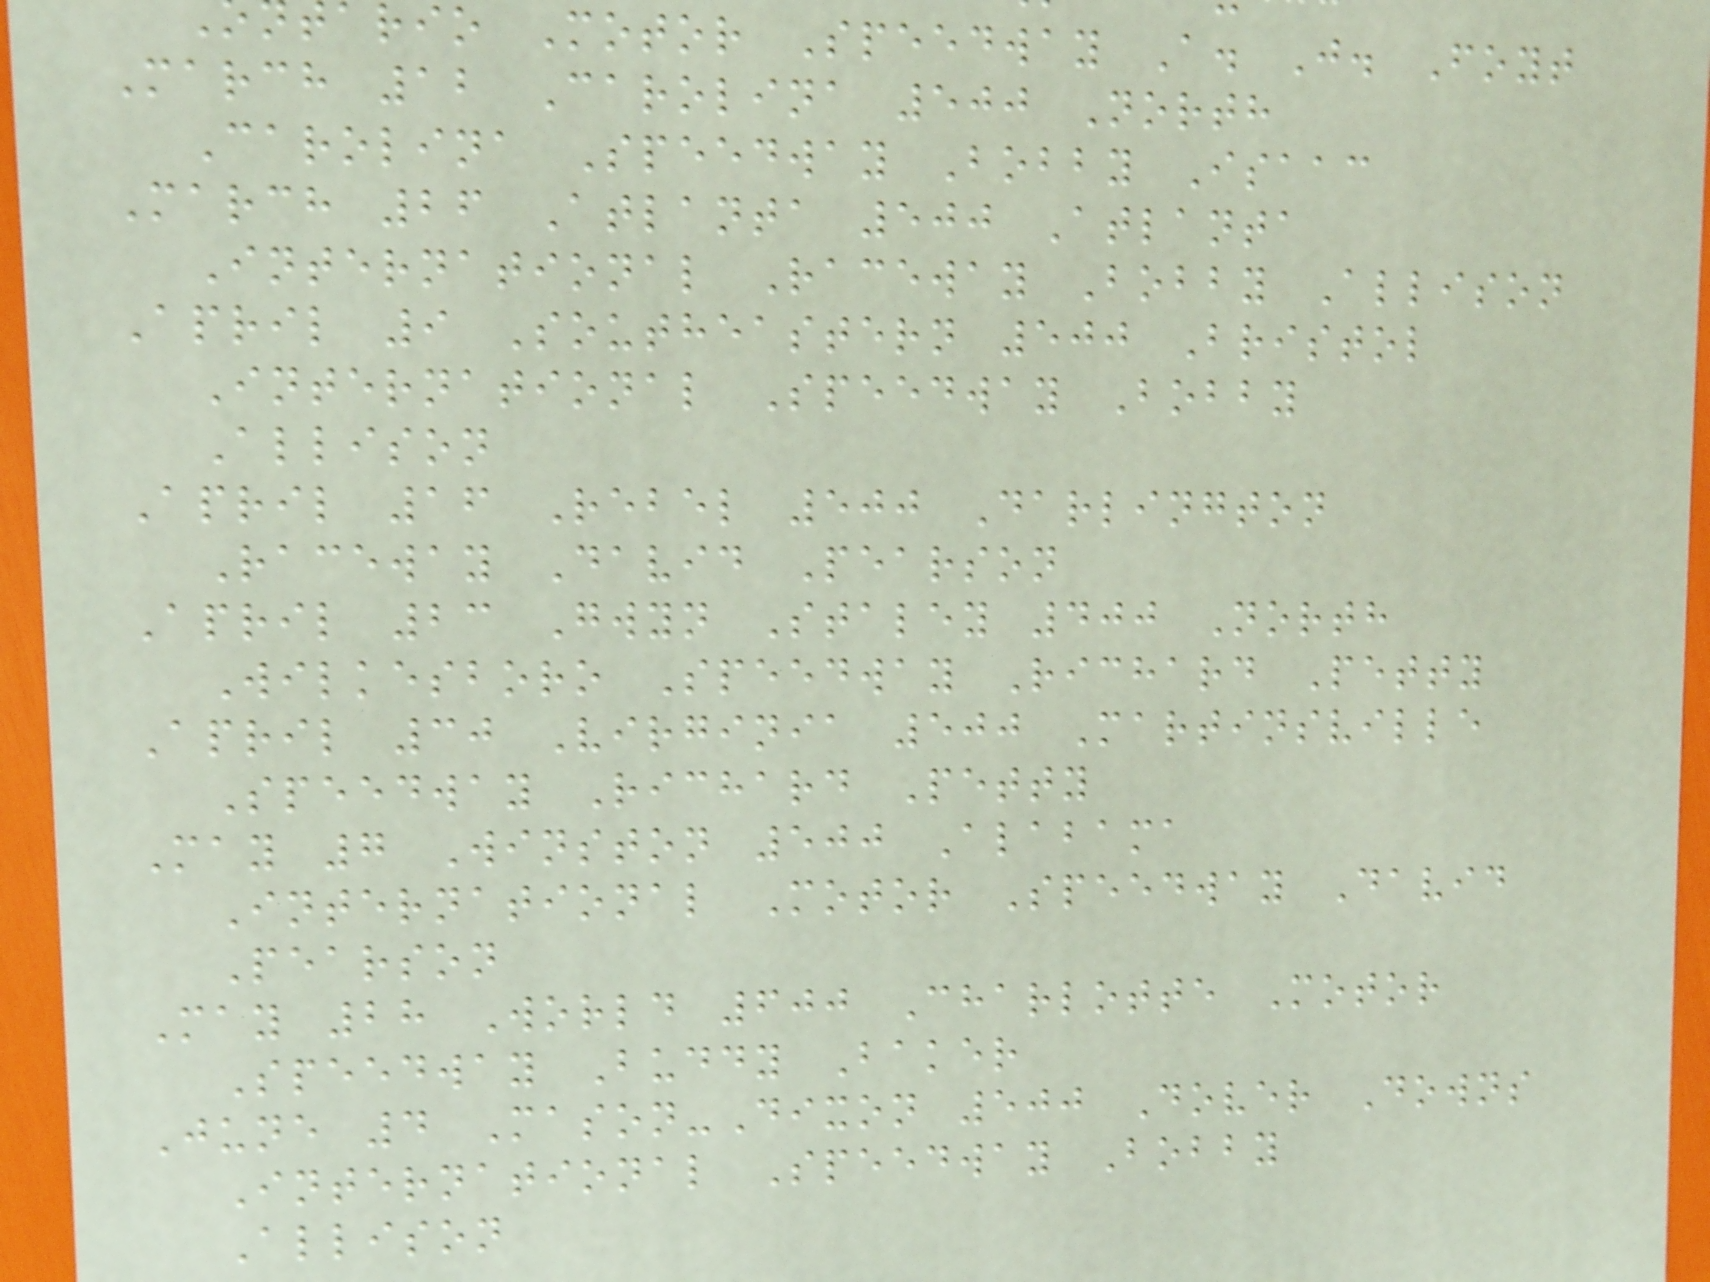ario Motor Speedway A. J. Foyt
March 12 Carolina 500 North
Carolina Speedway Bobby Isaac
March 26 Atlanta 500 Atlanta
International Raceway Bobby Allison
April 9 Southeastern 500 Bristol
International Speedway Bobby
Allison
April 16 Rebel 500 Darlington
Raceway David Pearson
April 23 Gwyn Staley 400 North
Wilkesboro Speedway Richard Petty
April 30 Virginia 500 Martinsville
Speedway Richard Petty
May 7 Winston 500 Alabama
International Motor Speedway David
Pearson
May 28 World 600 Charlotte Motor
Speedway Buddy Baker
June 4 Mason-Dixon 500 Dover Downs
International Speedway Bobby
Allison
